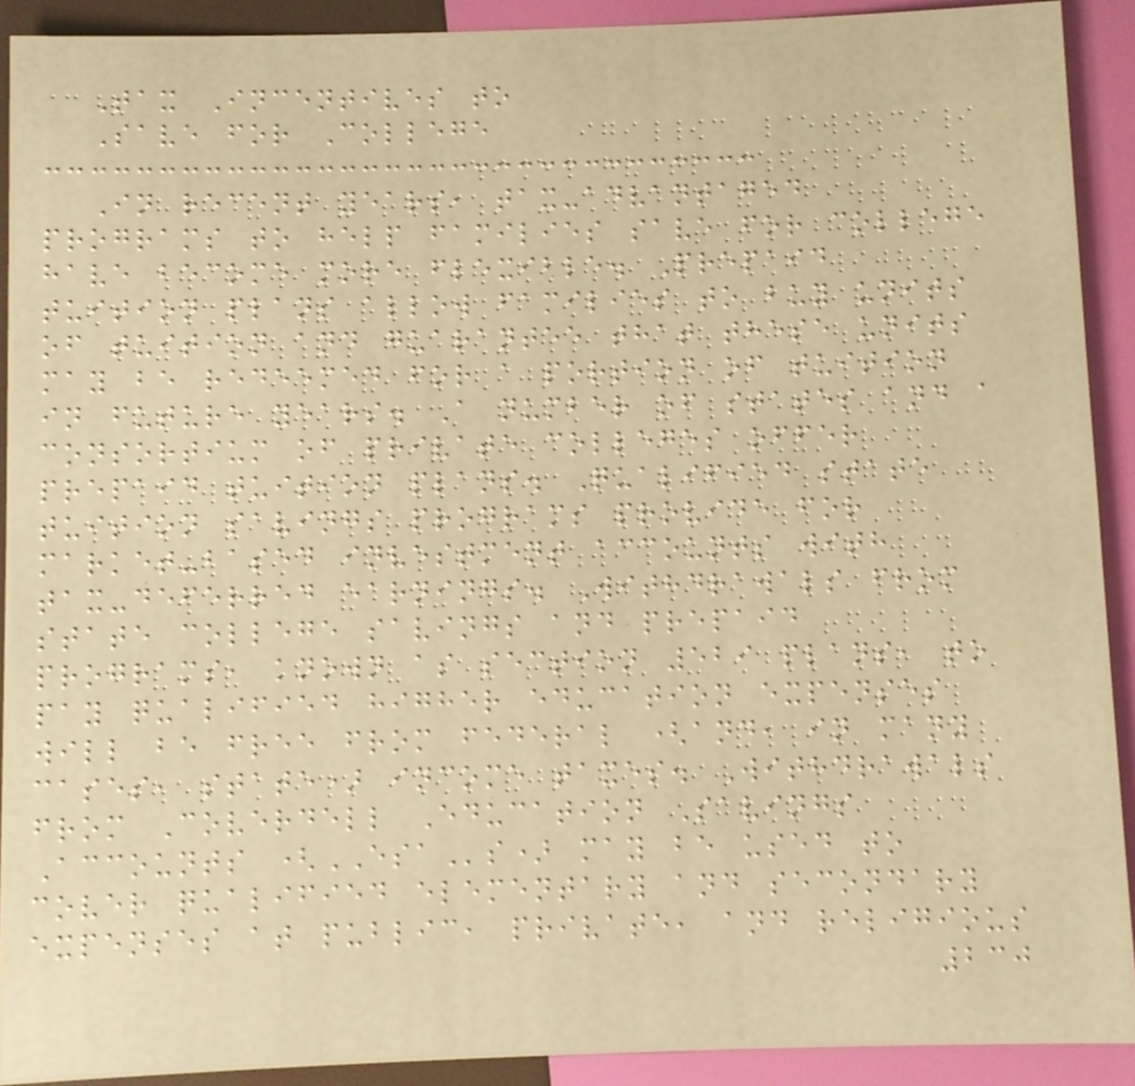Tax Incentives to
Save for College
In recent years, tax-advantaged
programs to help families save for college
have become more flexible. Prepaid
tuition plans allow families to buy units
of tuition and guarantee that these units
may be redeemed for a portion of tuition
in future years. A number of states and a
consortium of private colleges offer
prepaid tuition plans. Qualified state
tuition savings programs provide for
market-based investment accounts with
tax-deferred earnings. Withdrawals from
state college savings and prepaid
programs, known as section 529 plans, to
pay qualified higher education expenses
will be free from federal (and, in many
cases, state) income taxes. Withdrawals
from Coverdell Education Savings
Accounts (ESAs) may be used to
cover qualified elementary and secondary
expenses at public, private, and religious
230
